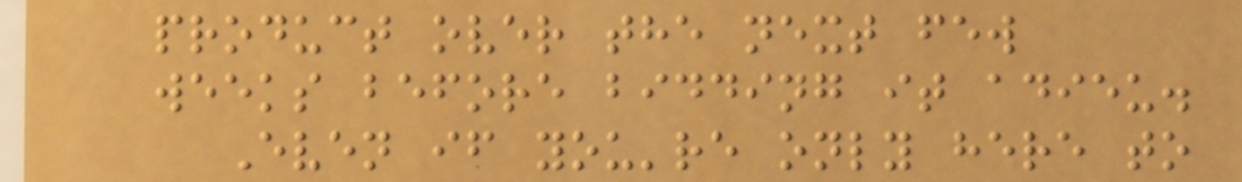product over the next few
weeks before bidding it adieu.
Even if you're only here to
